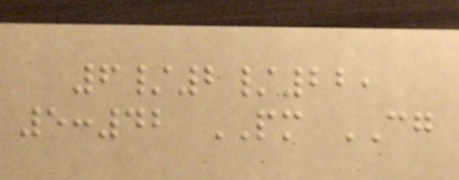6/2/22,
5:42 PM CG
